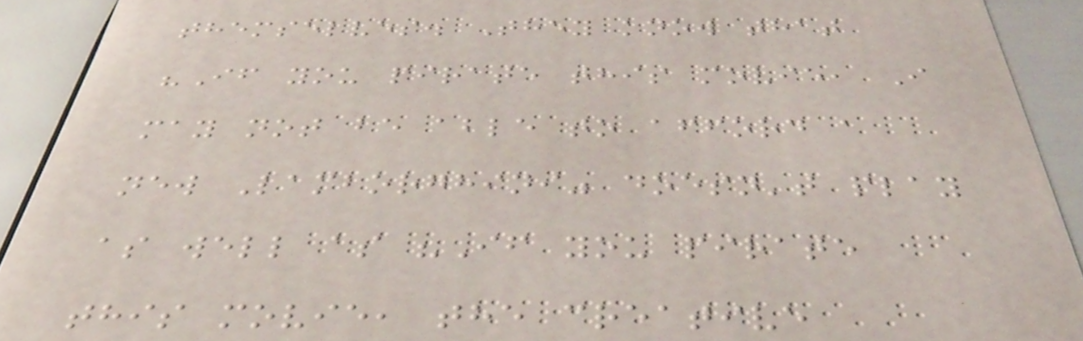themselves. They know that
"If you pirate this movie, I
may not be able to afford a
new Lamborghini" doesn't play
as well as "If you pirate
this movie, the creative
